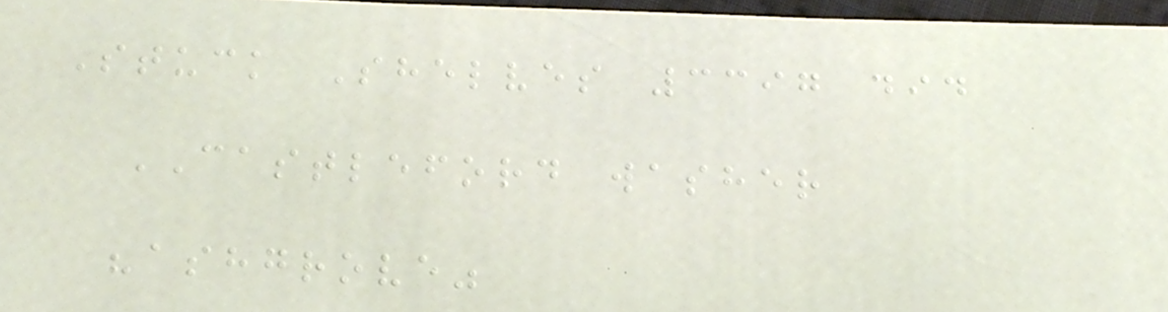Stuck Shelves 3397 did
CASTLEFORD washer
"ashgrove"
